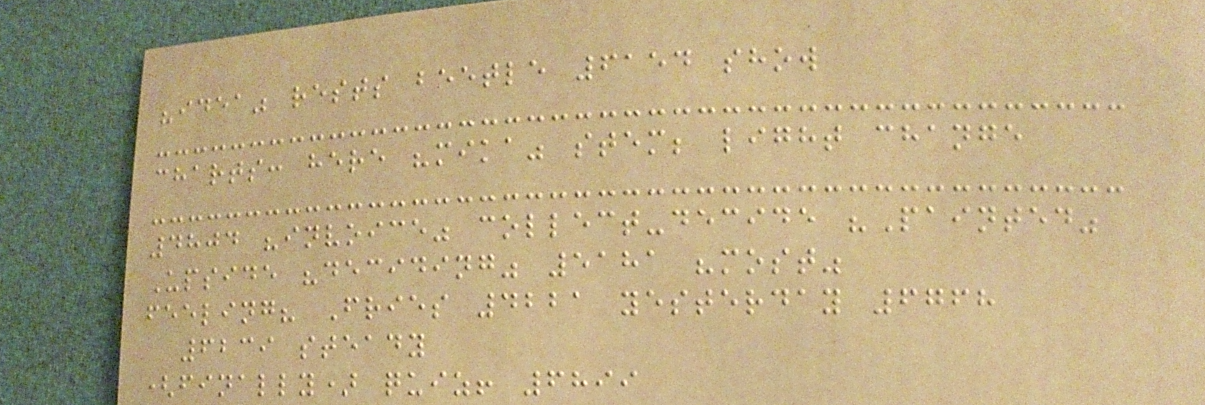"idea" rests beetle 6154 show
charts: here "mika" stem; light change
4804 "invoice" collect-decide "Painted"
Upside "deciding" 5181 "most"
feeling? Fries 4221 yesterday 6768
6239 steady
(finally) quiz! 6899
